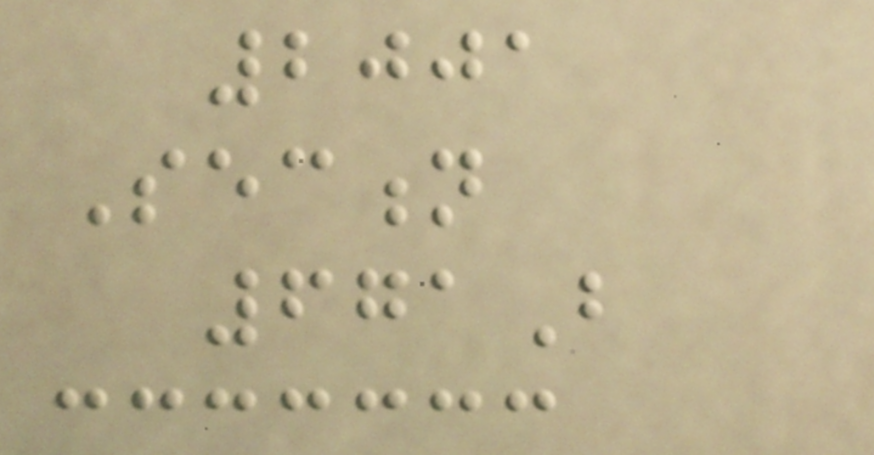2001
Section
671B
